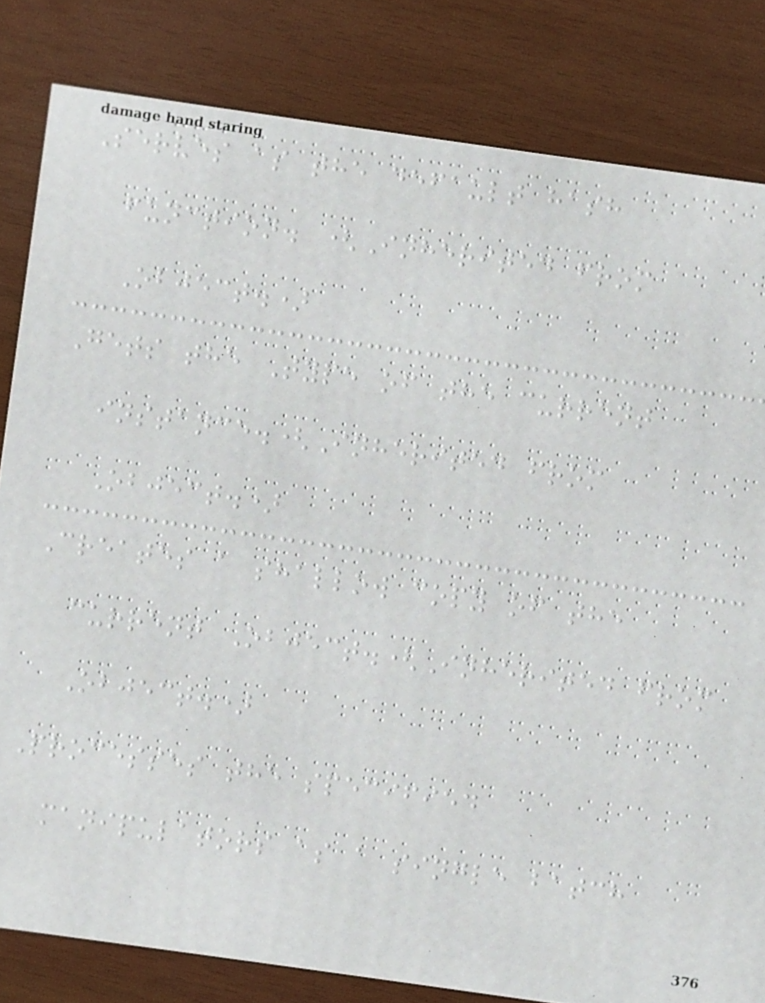Serves as the default hash
function. (Inherited from
Object.)
Gets the Type of the current
instance.(Inherited from
Object.)
Creates a shallow copy of the
current Object.(Inherited from
Object.)
Processes the specified
manipulators as a single batch
